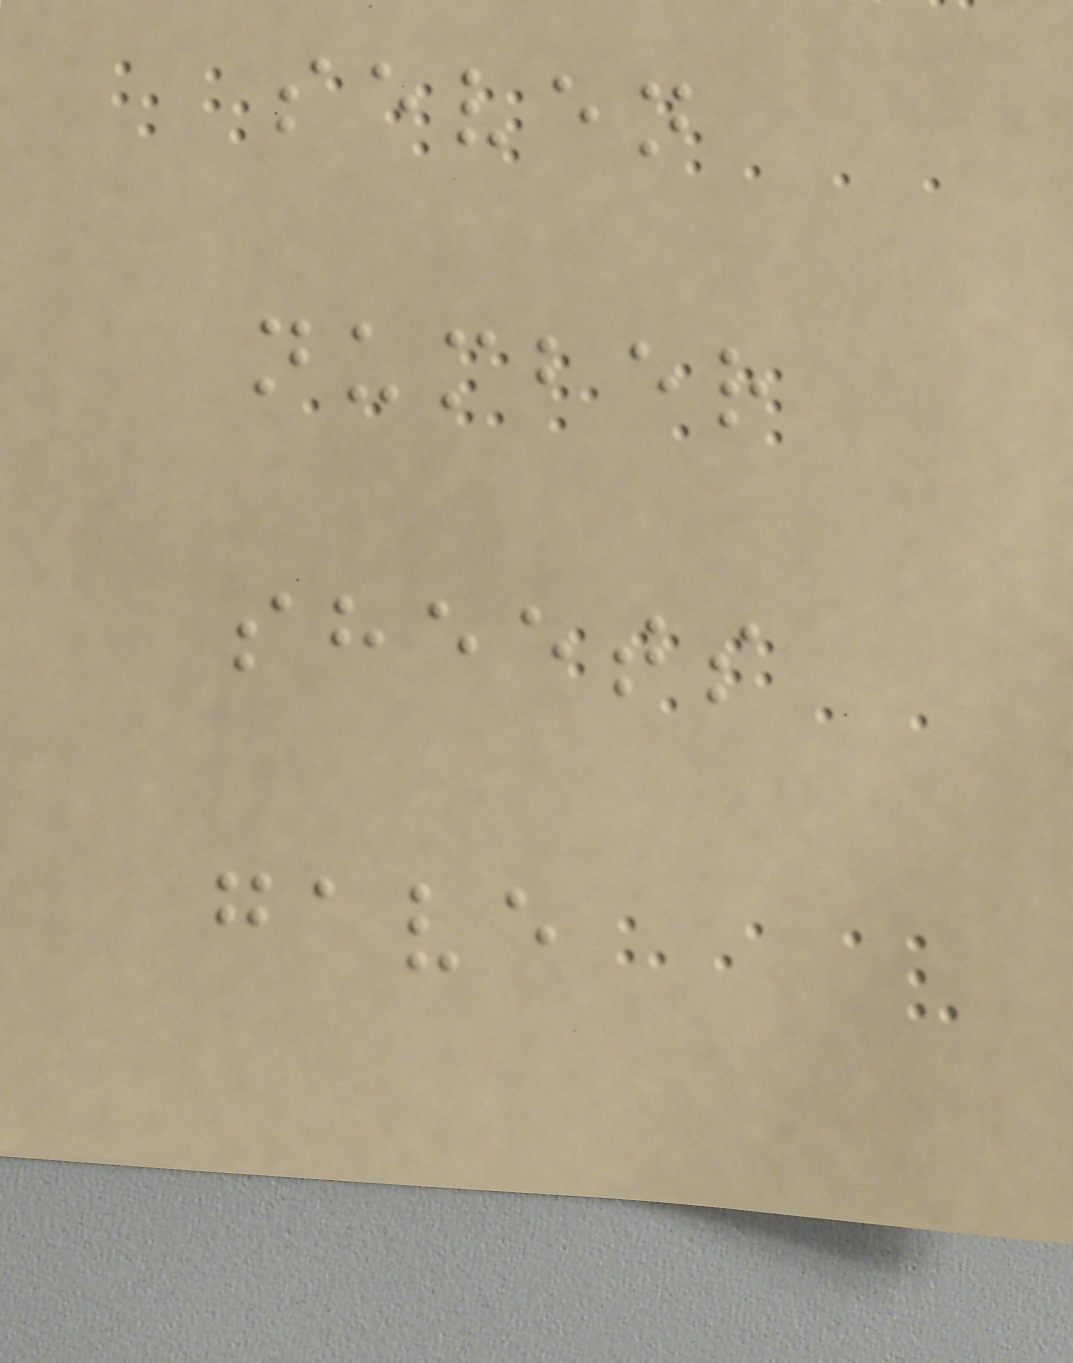seven
number
sheets
gave
